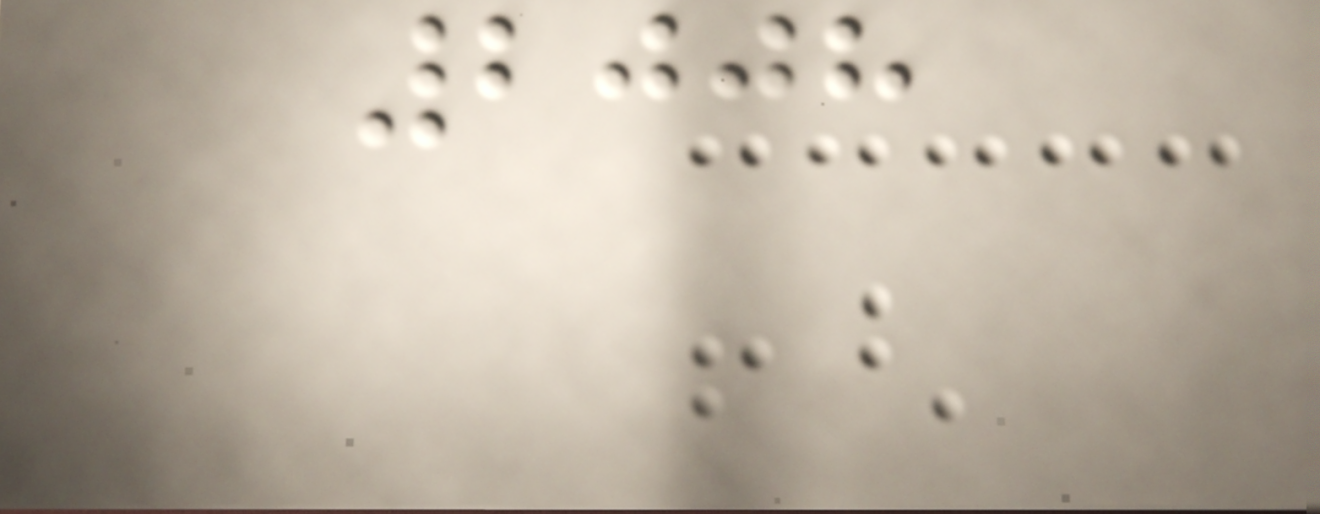2008
